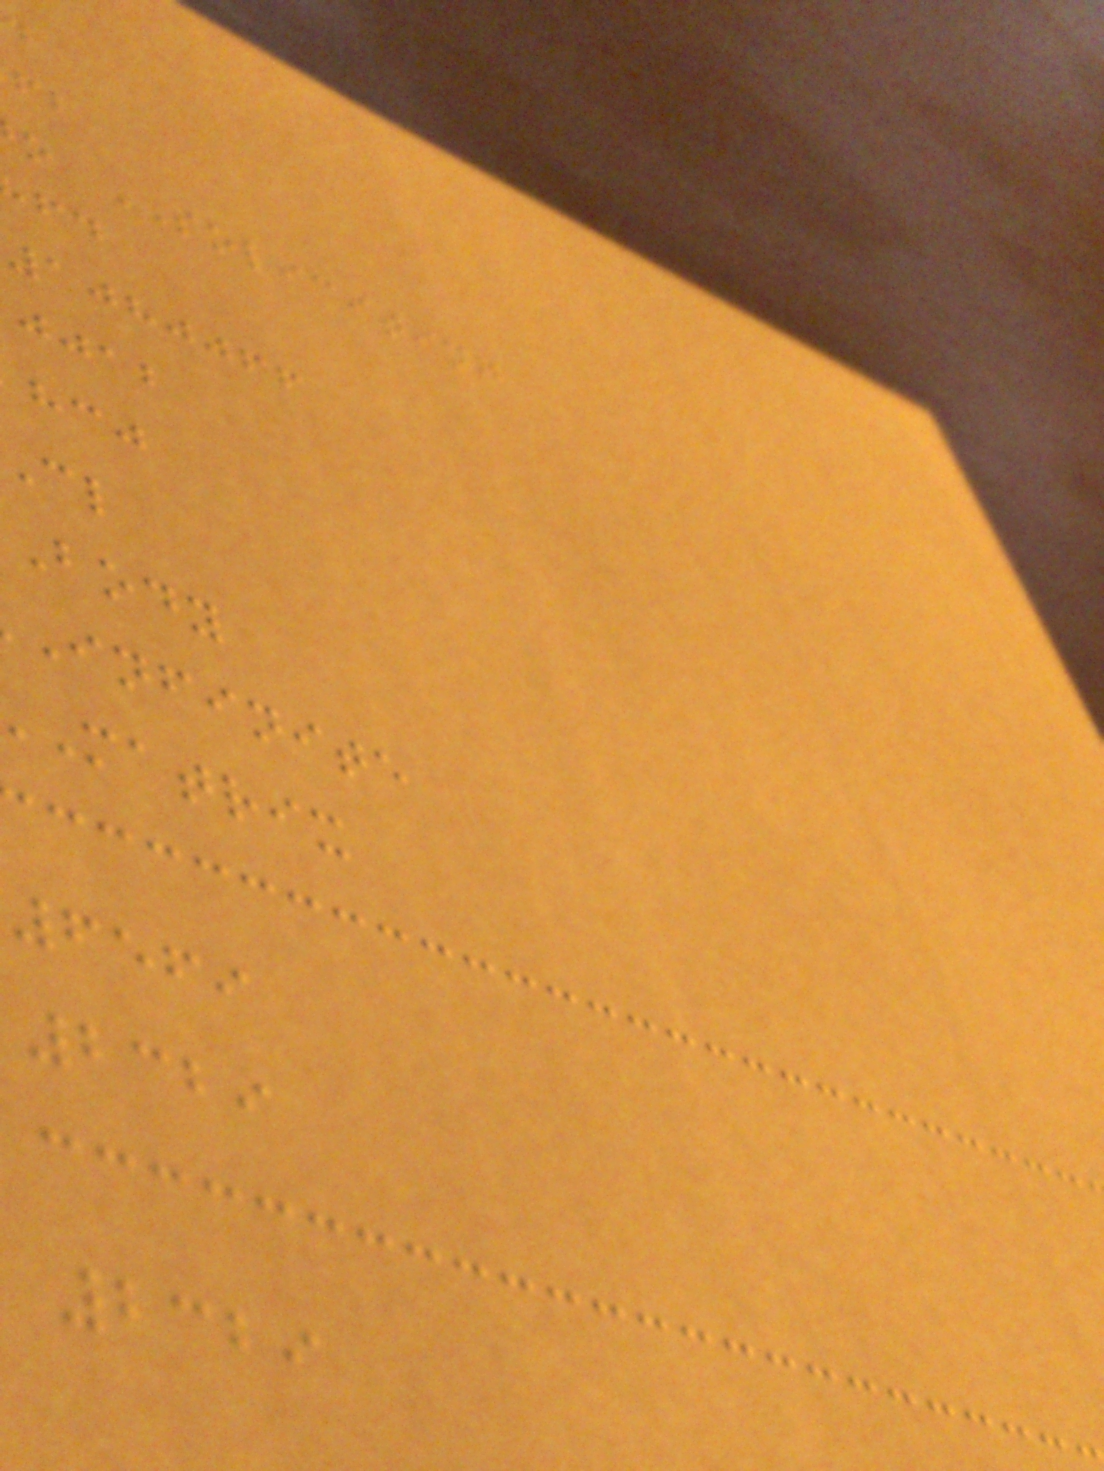o SOLICITING
1080066
jjab
body
infinite
matrix
6569
2329
2329
